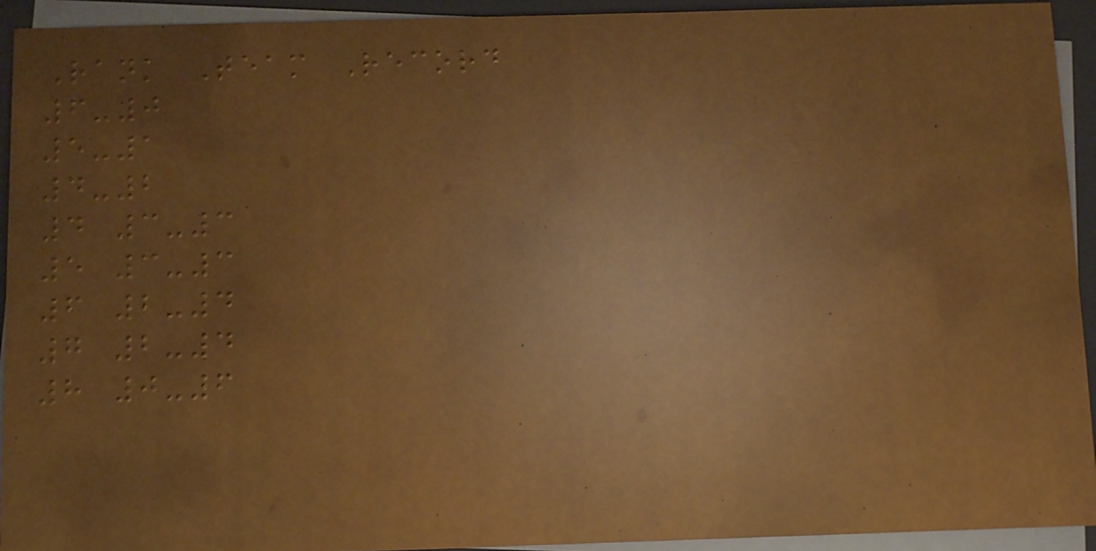Rank Team Record
6-0
5-1
4-2
4 3-3
5 3-3
6 2-4
7 2-4
8 0-6
